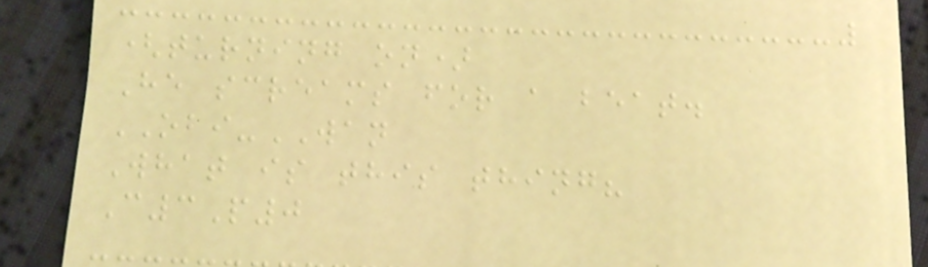(turning on)
He screams for a beat.
OBI-WAN
What is this thing?
C3P0
